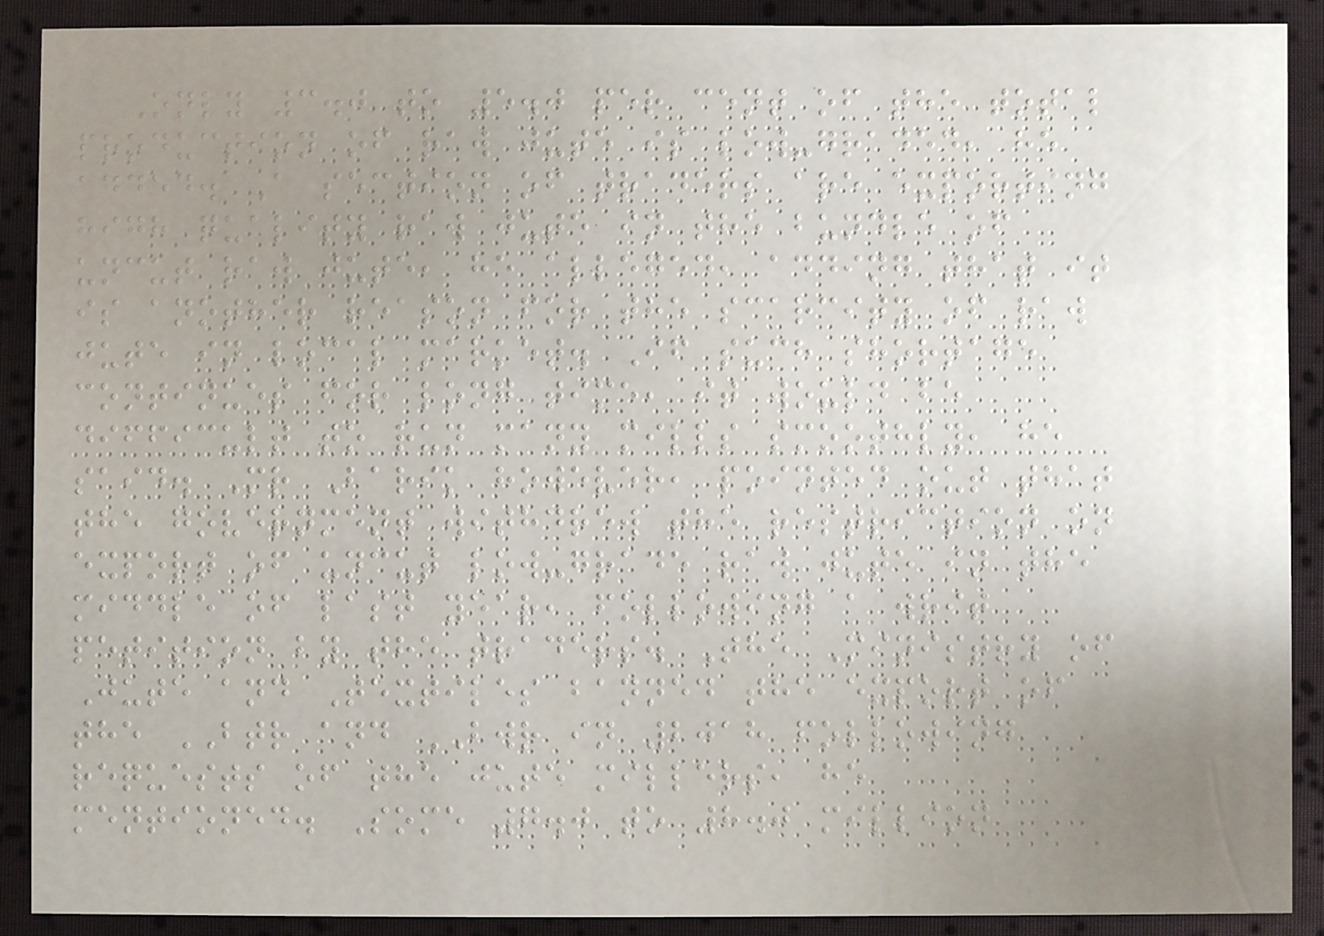Only 3.0 to 5.0 per cent of the total
production of raw jute is low-graded, he
added. A section of traders are exporting
high quality raw jute in the bundle of
uncut raw jute, he alleged, adding that it
is another reason for the scarcity of raw
jute in local market. If such shortage
continues for long time, it would be
difficult to run many mills smoothly, he
said. Mr Barik however, pointed out that
the government withdrew the restriction on
export of uncut low-grade raw jute in the
middle of last year, following a writ
petition by the traders. The Ministry of
Jute and Textiles banned the export of
the BTR and BWR in 2018 following
requests of the jute millers, he
mentioned. Some 7.0 to 8.0 million
